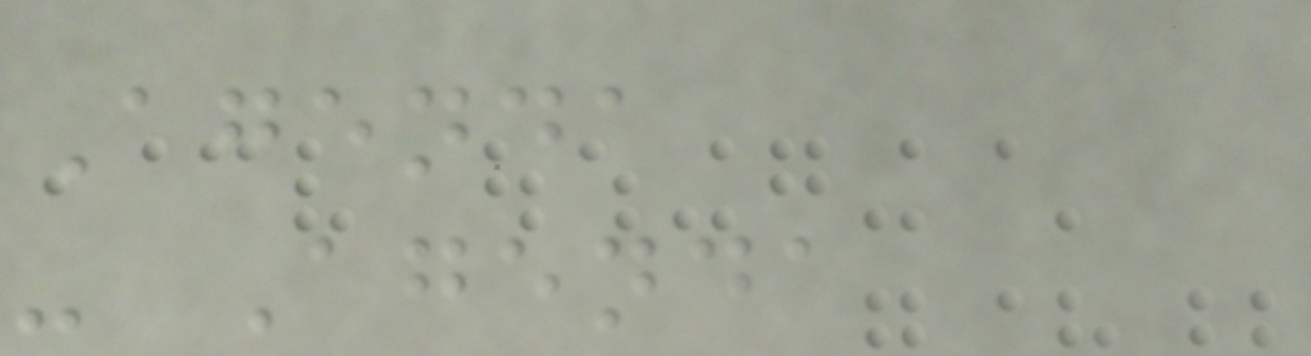Agenda
- Agenda
